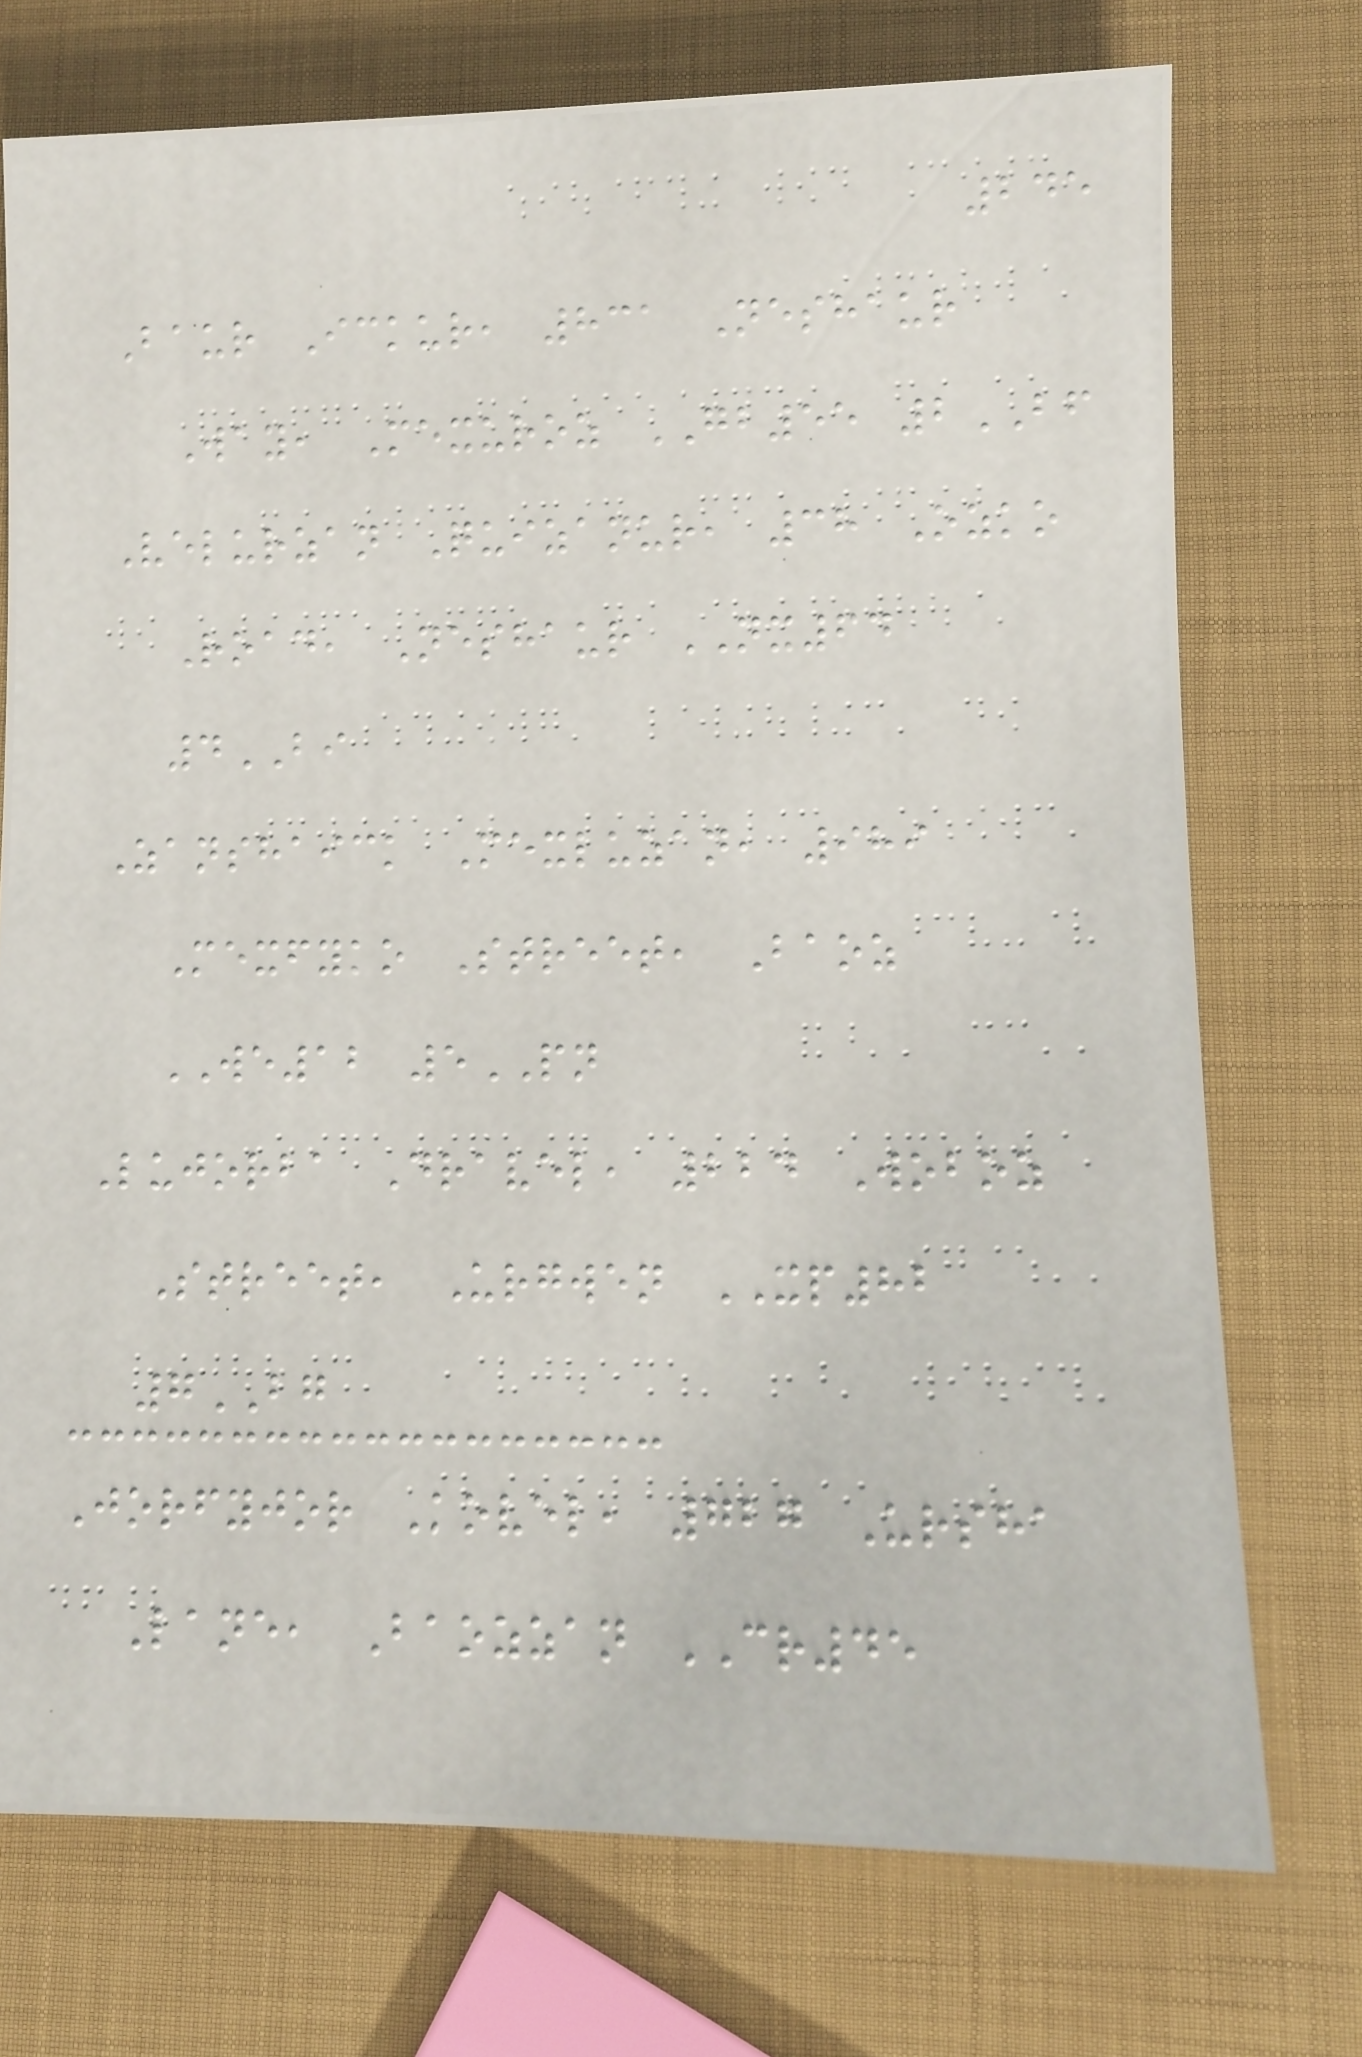245
Baur Ickur, 831 Neshaur
Way, Mexuroz GB55 2BF
Velurzan Quizanur, 38 Ozko
Road, Neshaur NX64
4BI
Zanshaick Mexluzan, 989
Mexfyko Street, Baoz
WE12 5PN
Lujorba Dravel, 224 Woboz
Street, Urgwen XP82
7BG
Jorfyjor Kovel, 727 Ursha
Lane, Baozzan CR45
